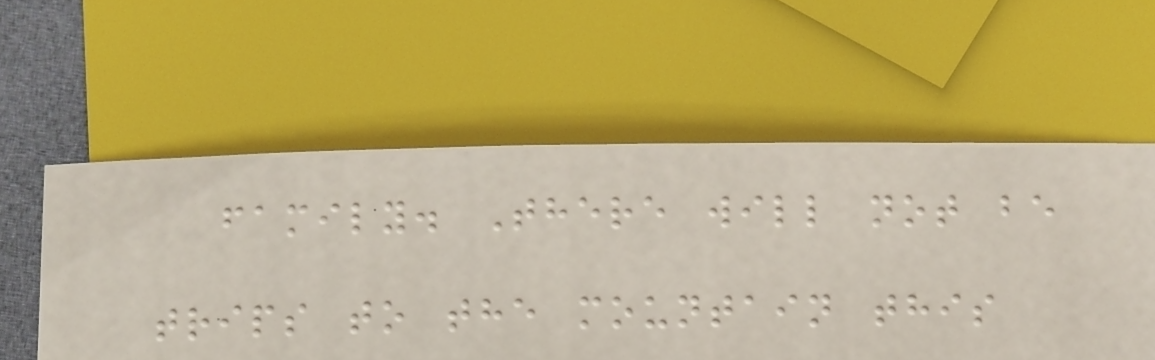family. There will not be
trips to the mountain this
